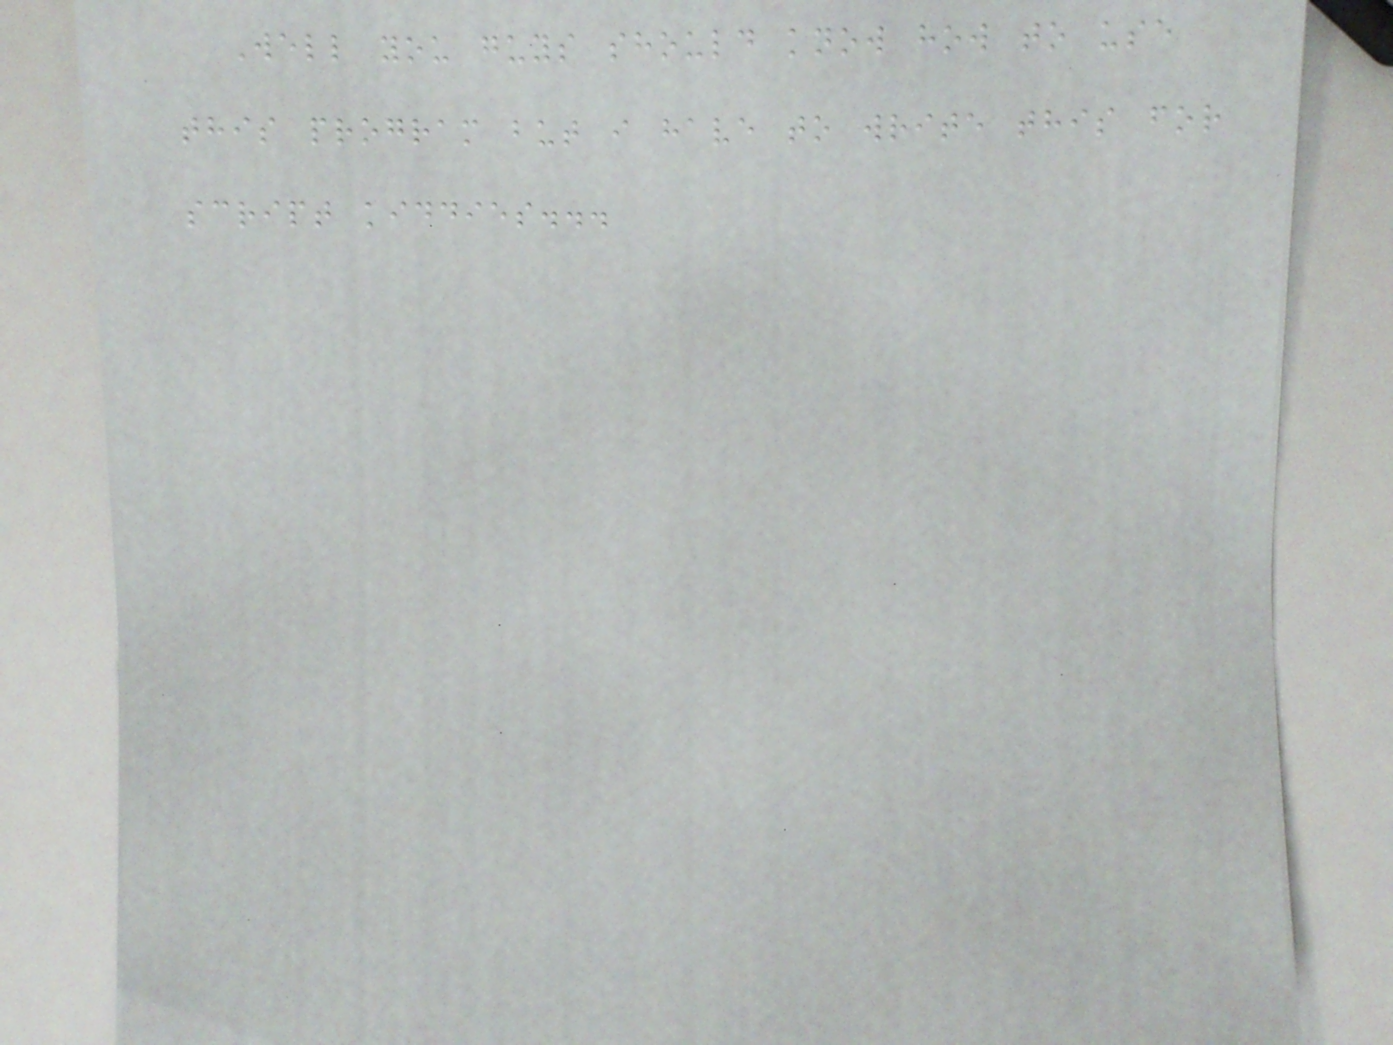Well you guys should know how to use
this program but i have to write this for
script kiddies...
